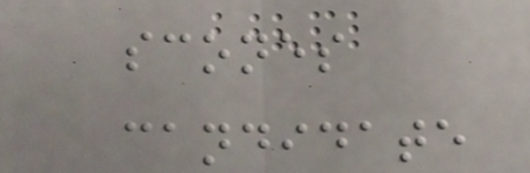scones
candidate
